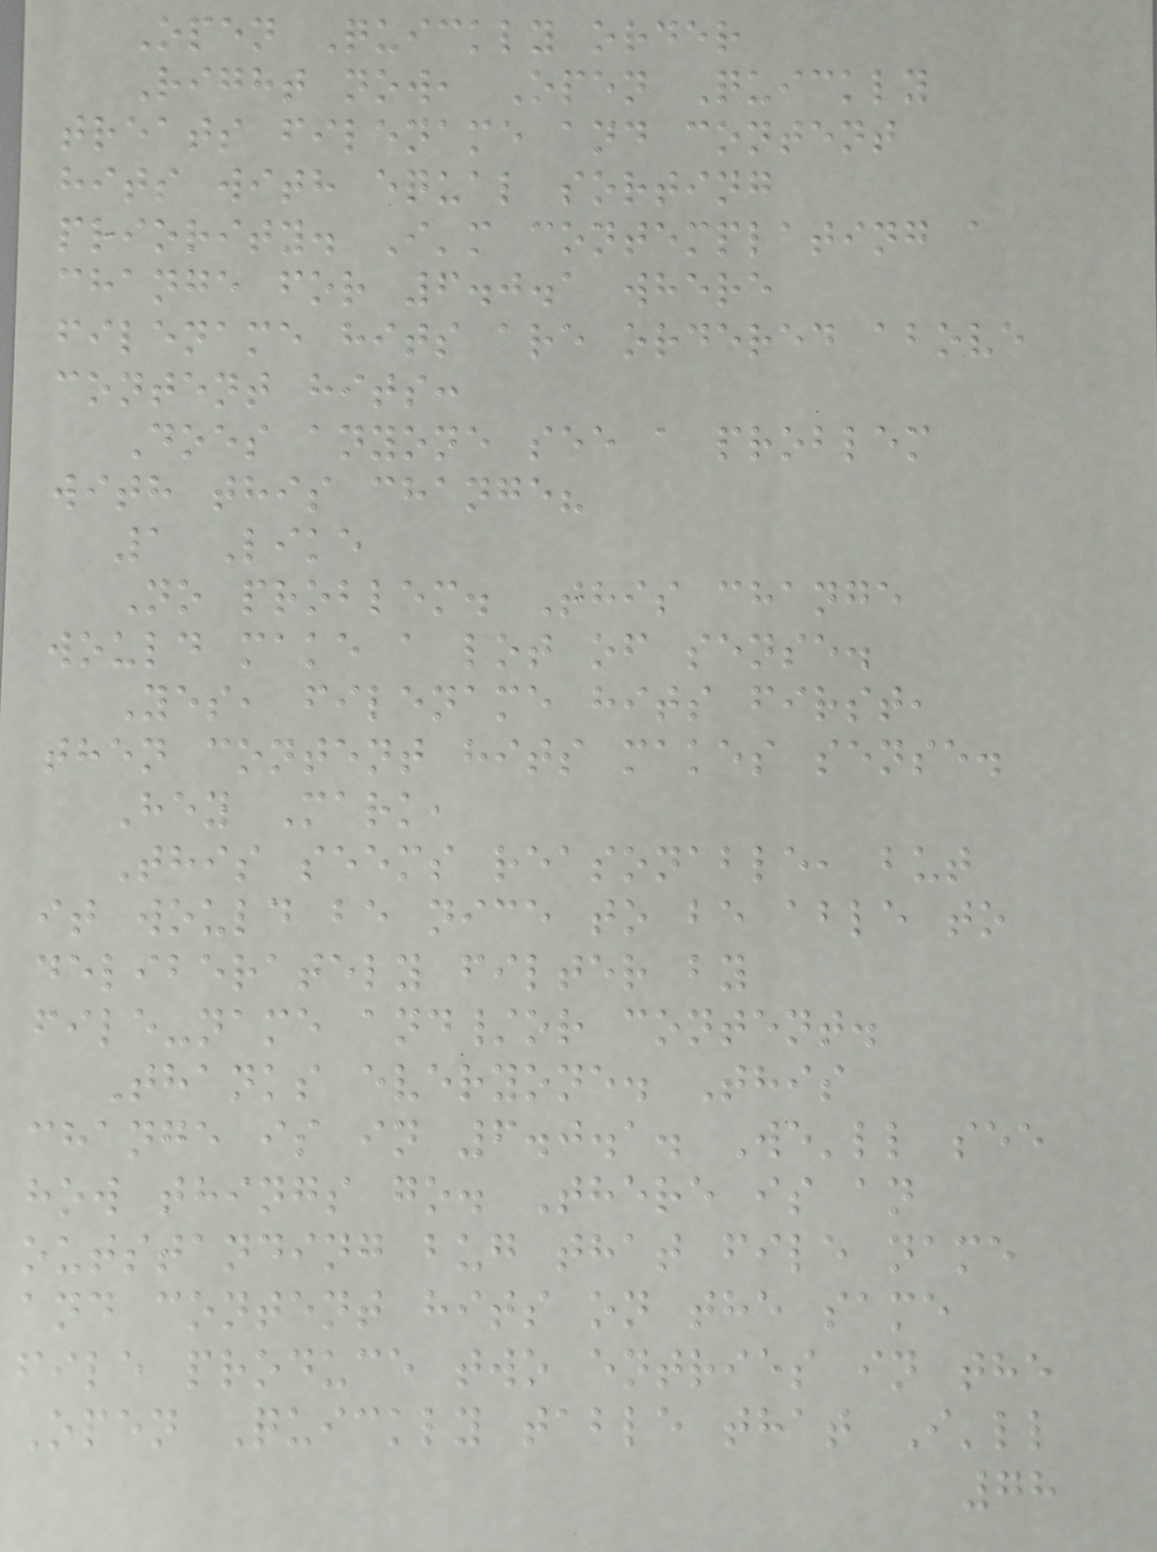Open Quickly order
Right now, Open Quickly
treats filename and content
hits with equal sorting
priority. I'm contemplating a
change for 6.0.1 where
filename hits are ordered above
content hits:
Does anyone see a problem
with this change?
1 Like
No problem. This change
would make a lot of sense.
Yes, filename hits first,
then content hits makes sense.
Hey Mark,
This seems reasonable, but
it would be nice to be able to
deliberately filter by
file-name and/or content.
Thanks everyone. This
change is in 6.0.1. We'll see
how things go. There is an
outstanding bug that file name
and content hits on the same
file produce two entries in the
Open Quickly table that I'll
78
